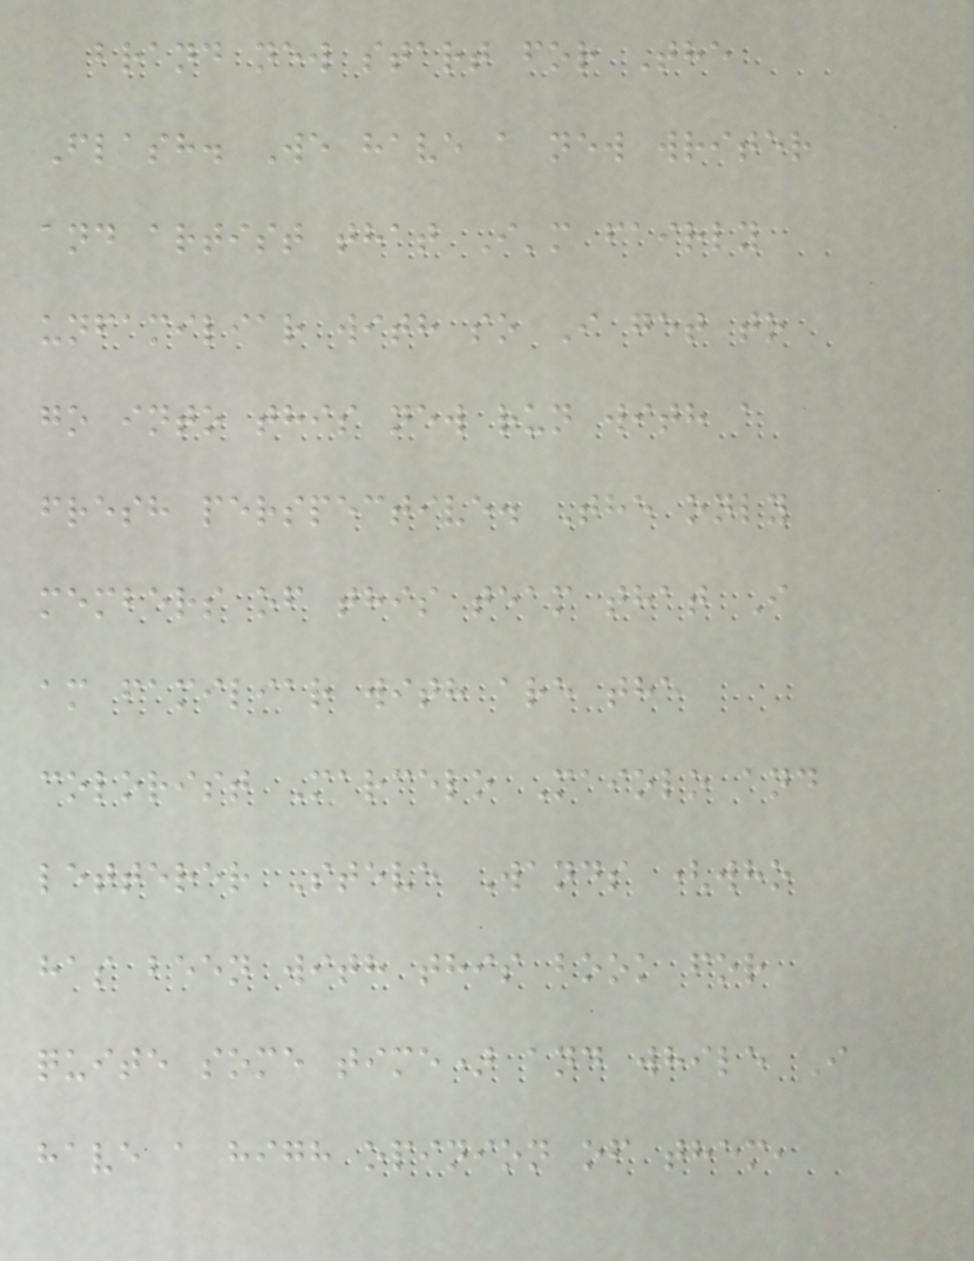brand new start for The
Flash. We have a new writer
and artist that I'm fairly
unfamiliar with so I get to
go into this new run with a
fresh perspective. The only
members of this team that I
am familiar with are the
colorist Marcelo Maiolo and
letterer Steve Wands (who
has been with this book for
quite some time) and while I
have a high opinion of them,
